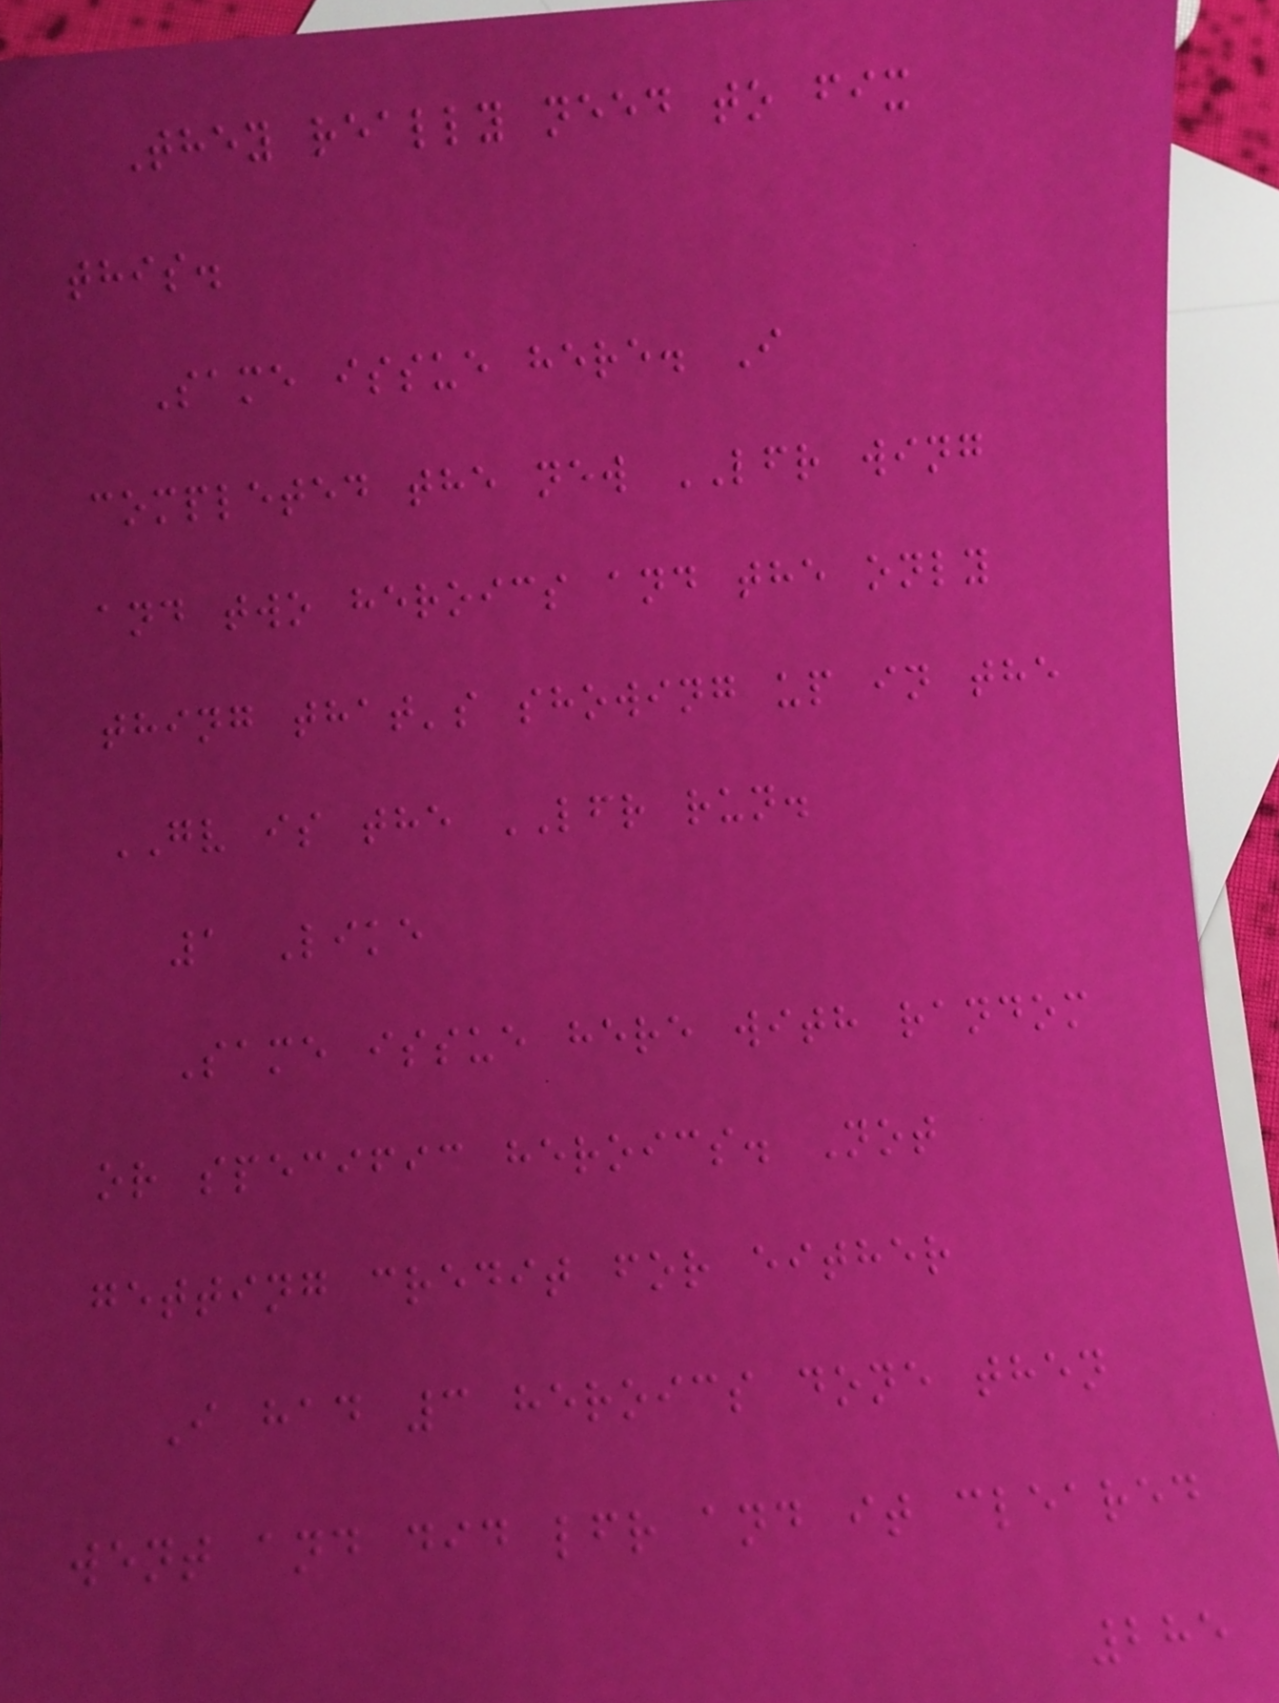They really need to fix
this.
Same issue here. I
completed the new LFR wing
and two heroics and the only
thing that's showing up in the
GV is the LFR run.
1 Like
Same issue here with random
or specific heroics. Not
getting credit for either
I had 3 heroics done then
went and did lfr and it cleared
285
